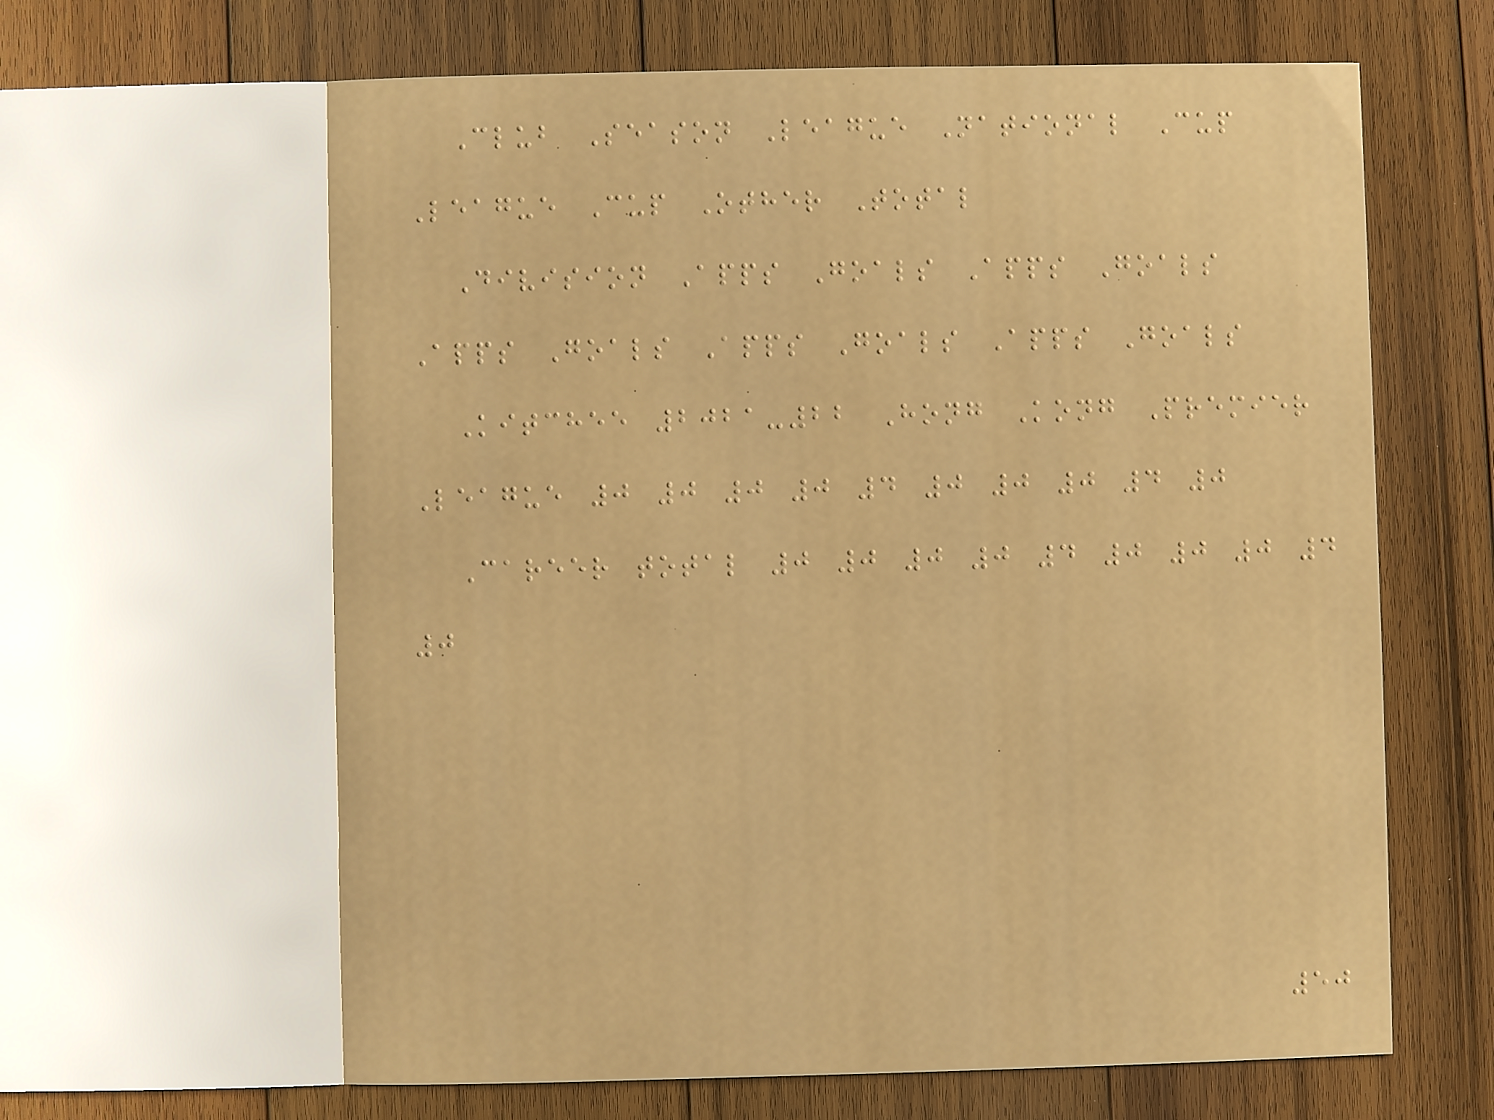Club Season League National Cup
League Cup Other Total
Division Apps Goals Apps Goals
Apps Goals Apps Goals Apps Goals
Kitchee 2021-22 Hong Kong Premier
League 0 0 0 0 4 0 0 0 4 0
Career total 0 0 0 0 4 0 0 0 4
0
50
